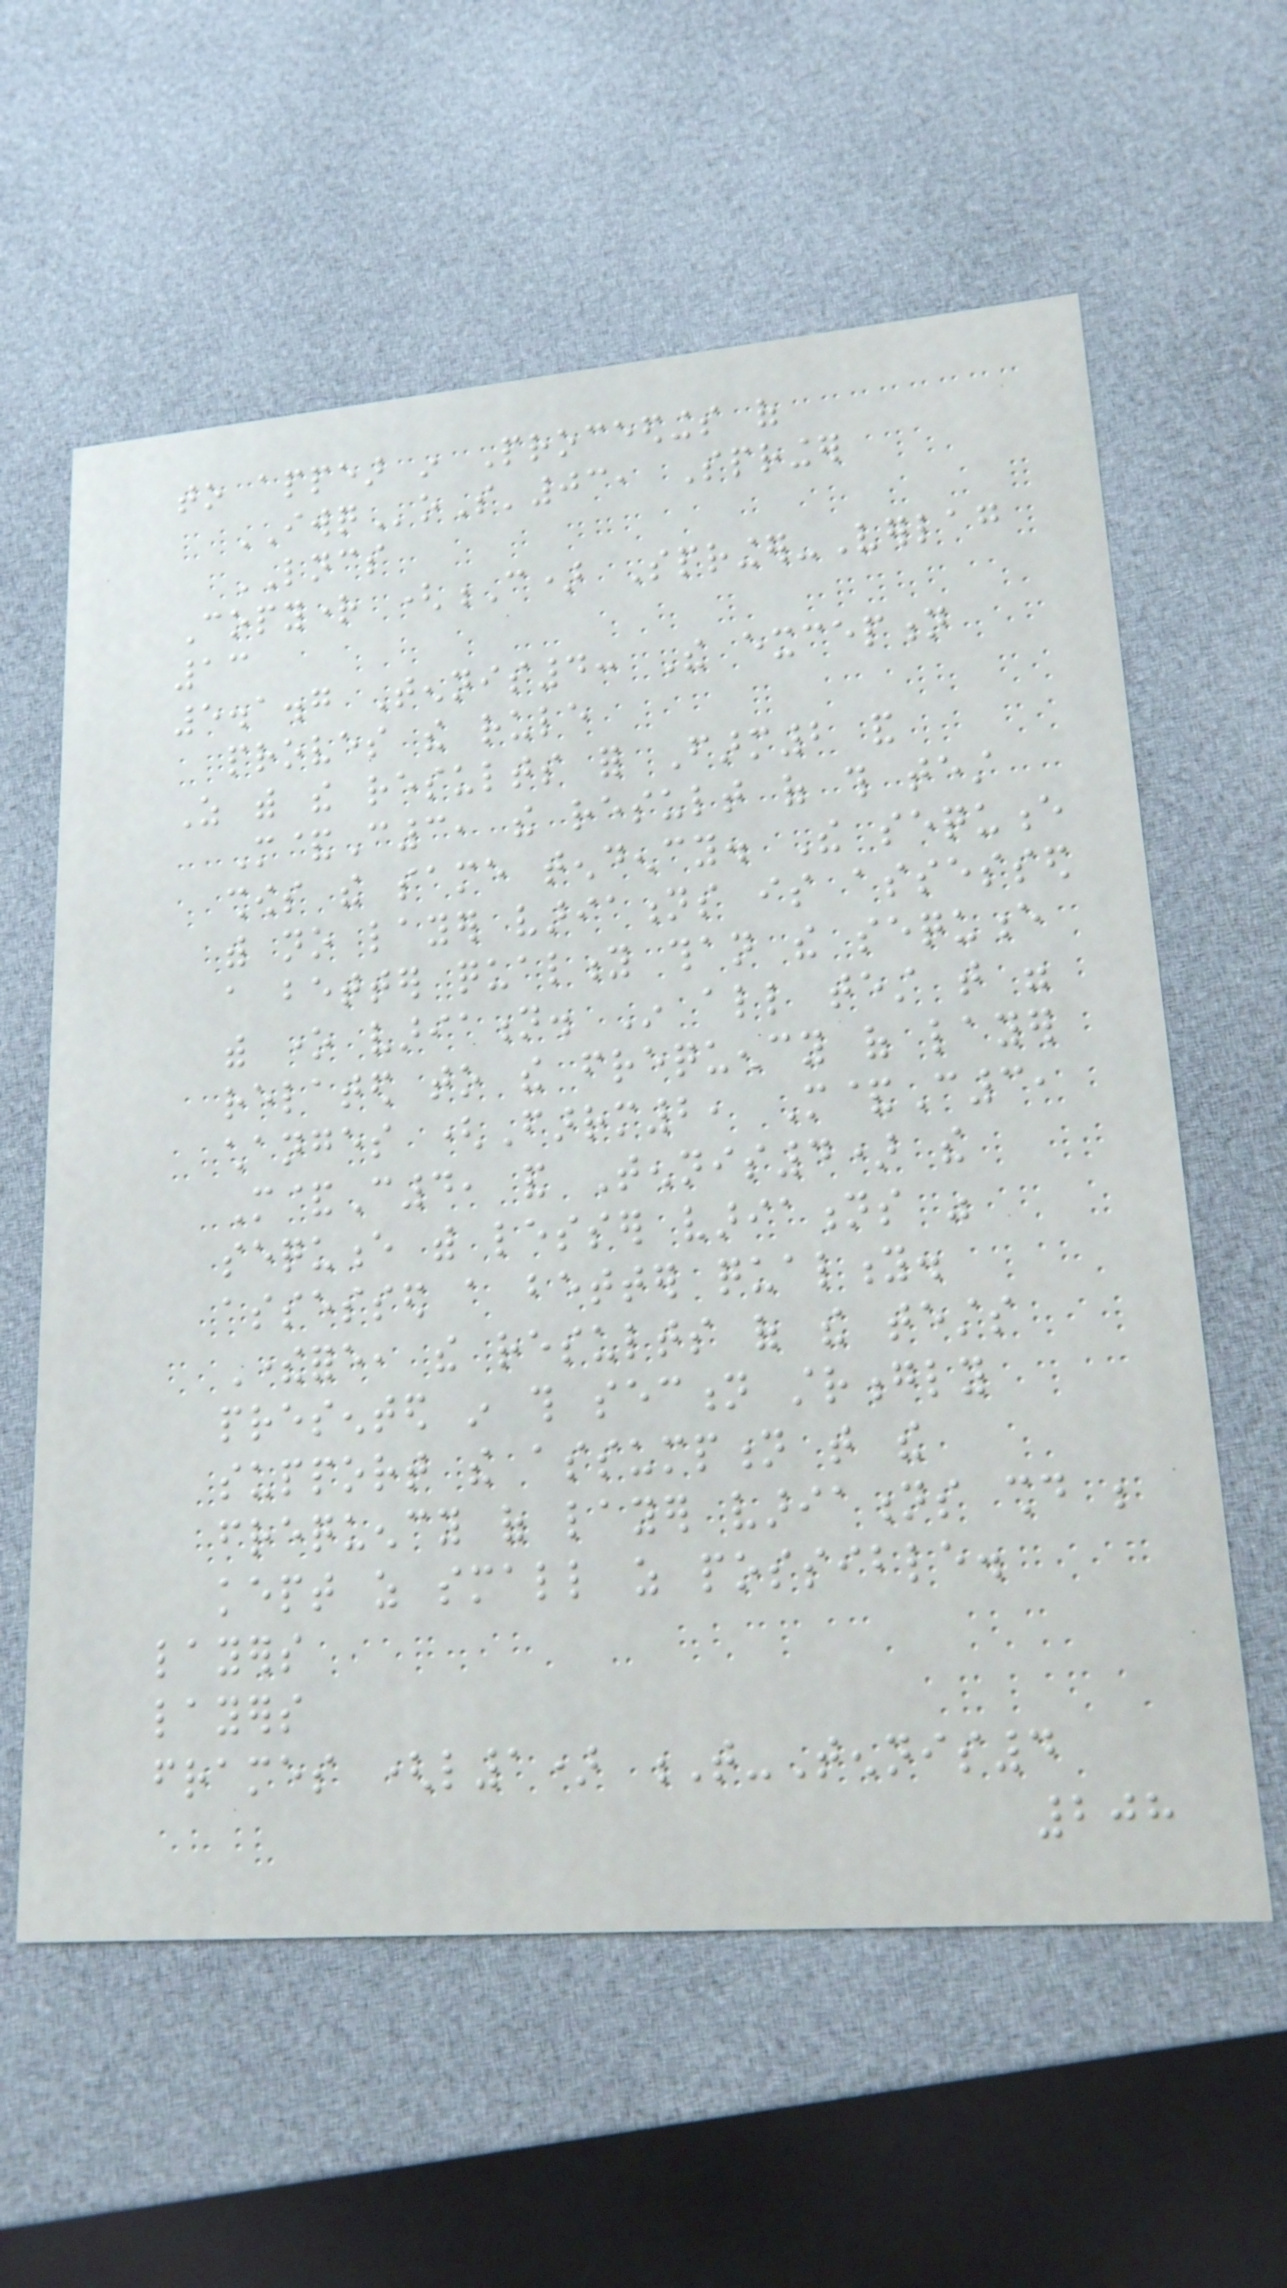to appear in Proceedings of
IWQoS'03, Springer
LNCS
Copyright (C) Springer-Verlag
13
5.1.7 Tennis4: The exception
proves the rule
As with the results for Farm2 and
M&C3, the result of this test
shows the same tendency. The sequence
with no layer variations is assessed
a better quality than the sequence
with one variation. In all test that were
related to the frequency of layer
changes (Farrm2, M&C3,
M&C4, and Tennis4) the
sequence with lesser variations was
assessed a better quality.
Therefore, the results of the tests
presented in this section strongly
support the assumption that the
frequency of layer variations should be
kept as small as possible.
layers
layers
frames (l1) T-Tennis4
208
